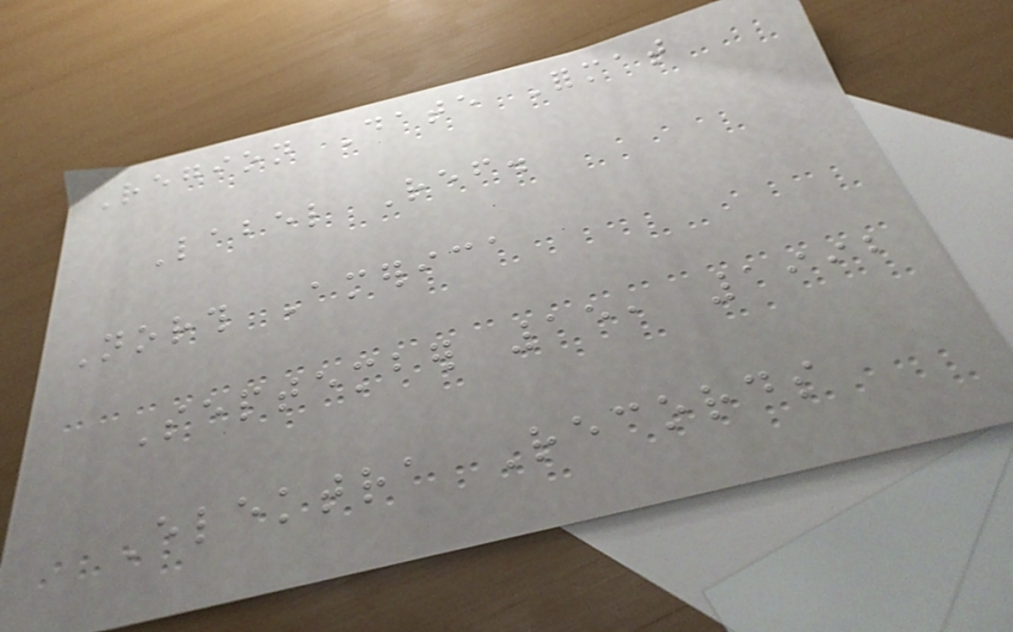Region Date Format
Label Ref.
North America
September 15, 1992
Elektra Records
